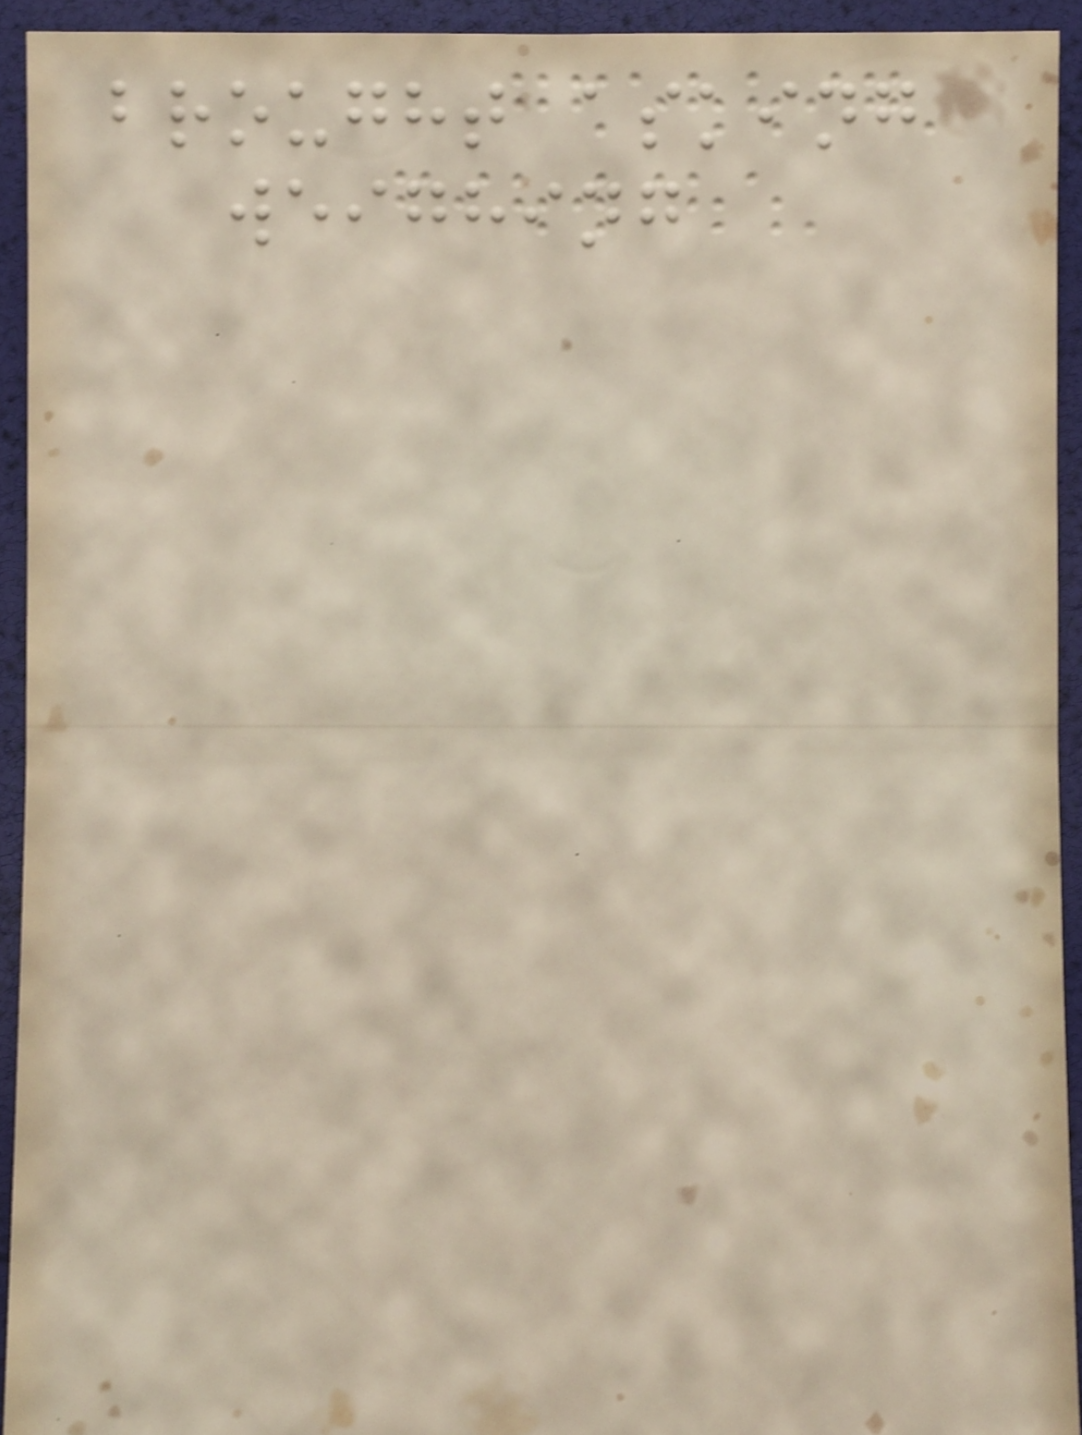brought asking
weighing
